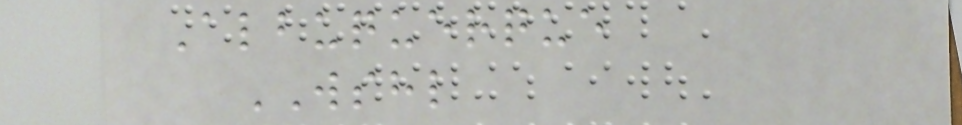Albuquerque
WSHL
